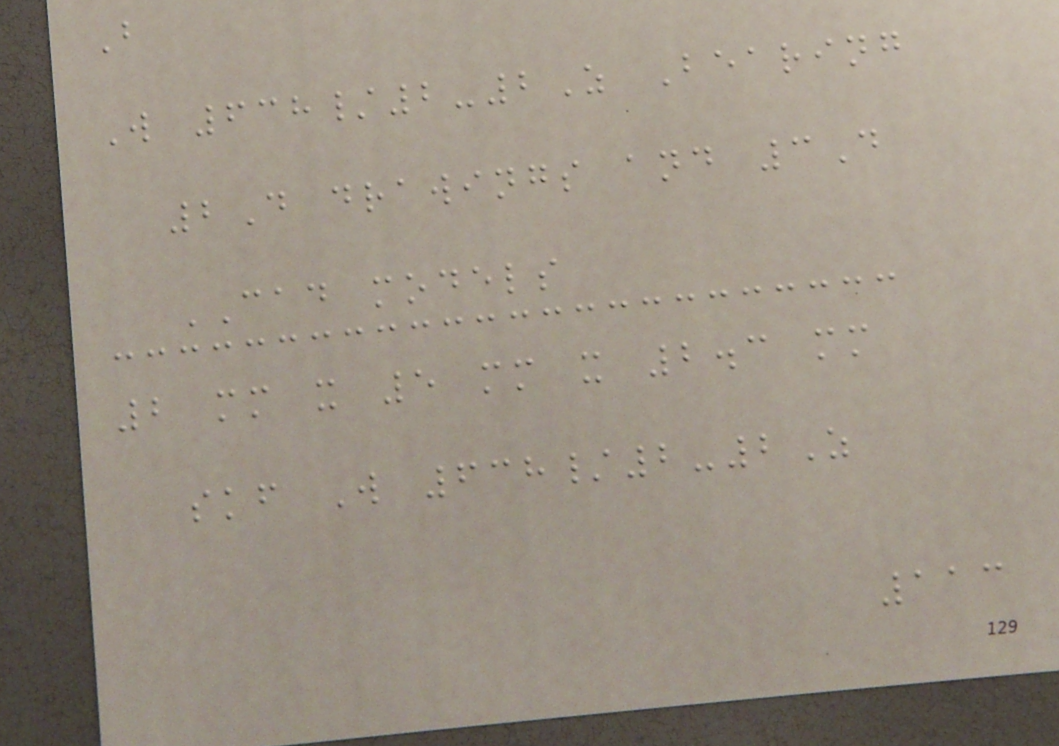B
W 638/2-2Z Bearing
2D drawings and 3D
CAD models
2 mm x 5 mm x 2.3 mm
skf W 638/2-2Z
113
